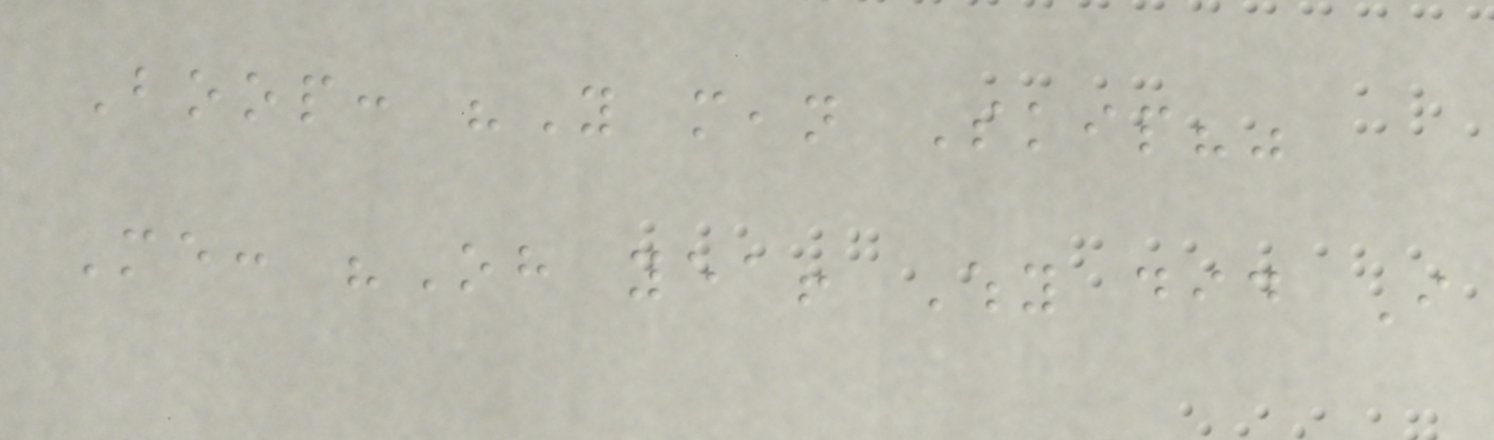Boop: "You mean Skip?"
Me: "Oh yea! Why did I
